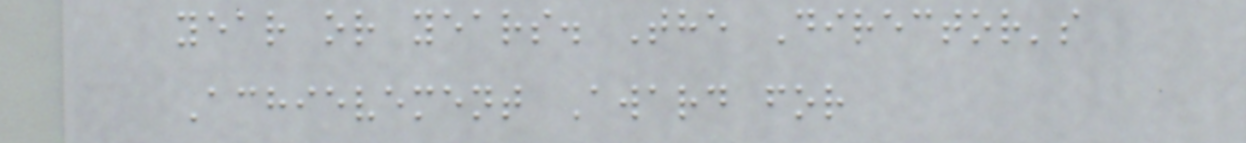year or years. The Director's
Achievement Award for
